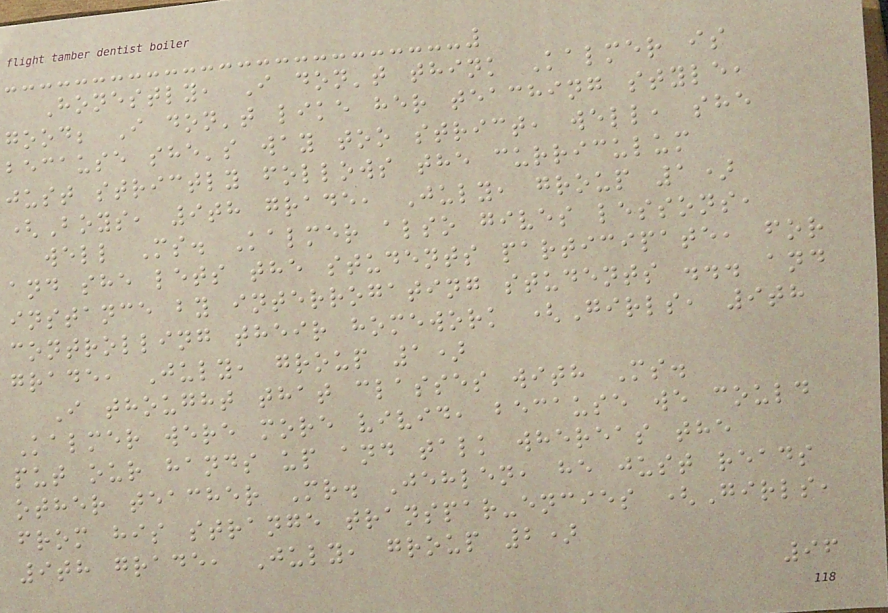Honestly, I don't think Kalmer is
good; I don't like her teaching style,
because she's way too strict, well, she
just strictly follows the curriculum
(Boys, 9th grade, July, group 1)
well Ms. Kalmer also gives lessons,
and she lets the students participate, for
instance by interrogating students ... and
controlling their homework (Girls, 9th
grade, July, group 1)
I thought that classes with Ms.
Kalmer were more vivid, because we could
put our hands up and talk whereas the
other teacher Mr. Jehlen, he just reads
from his strange transpar-encies (Girls,
9th grade, July, group 2)
96
